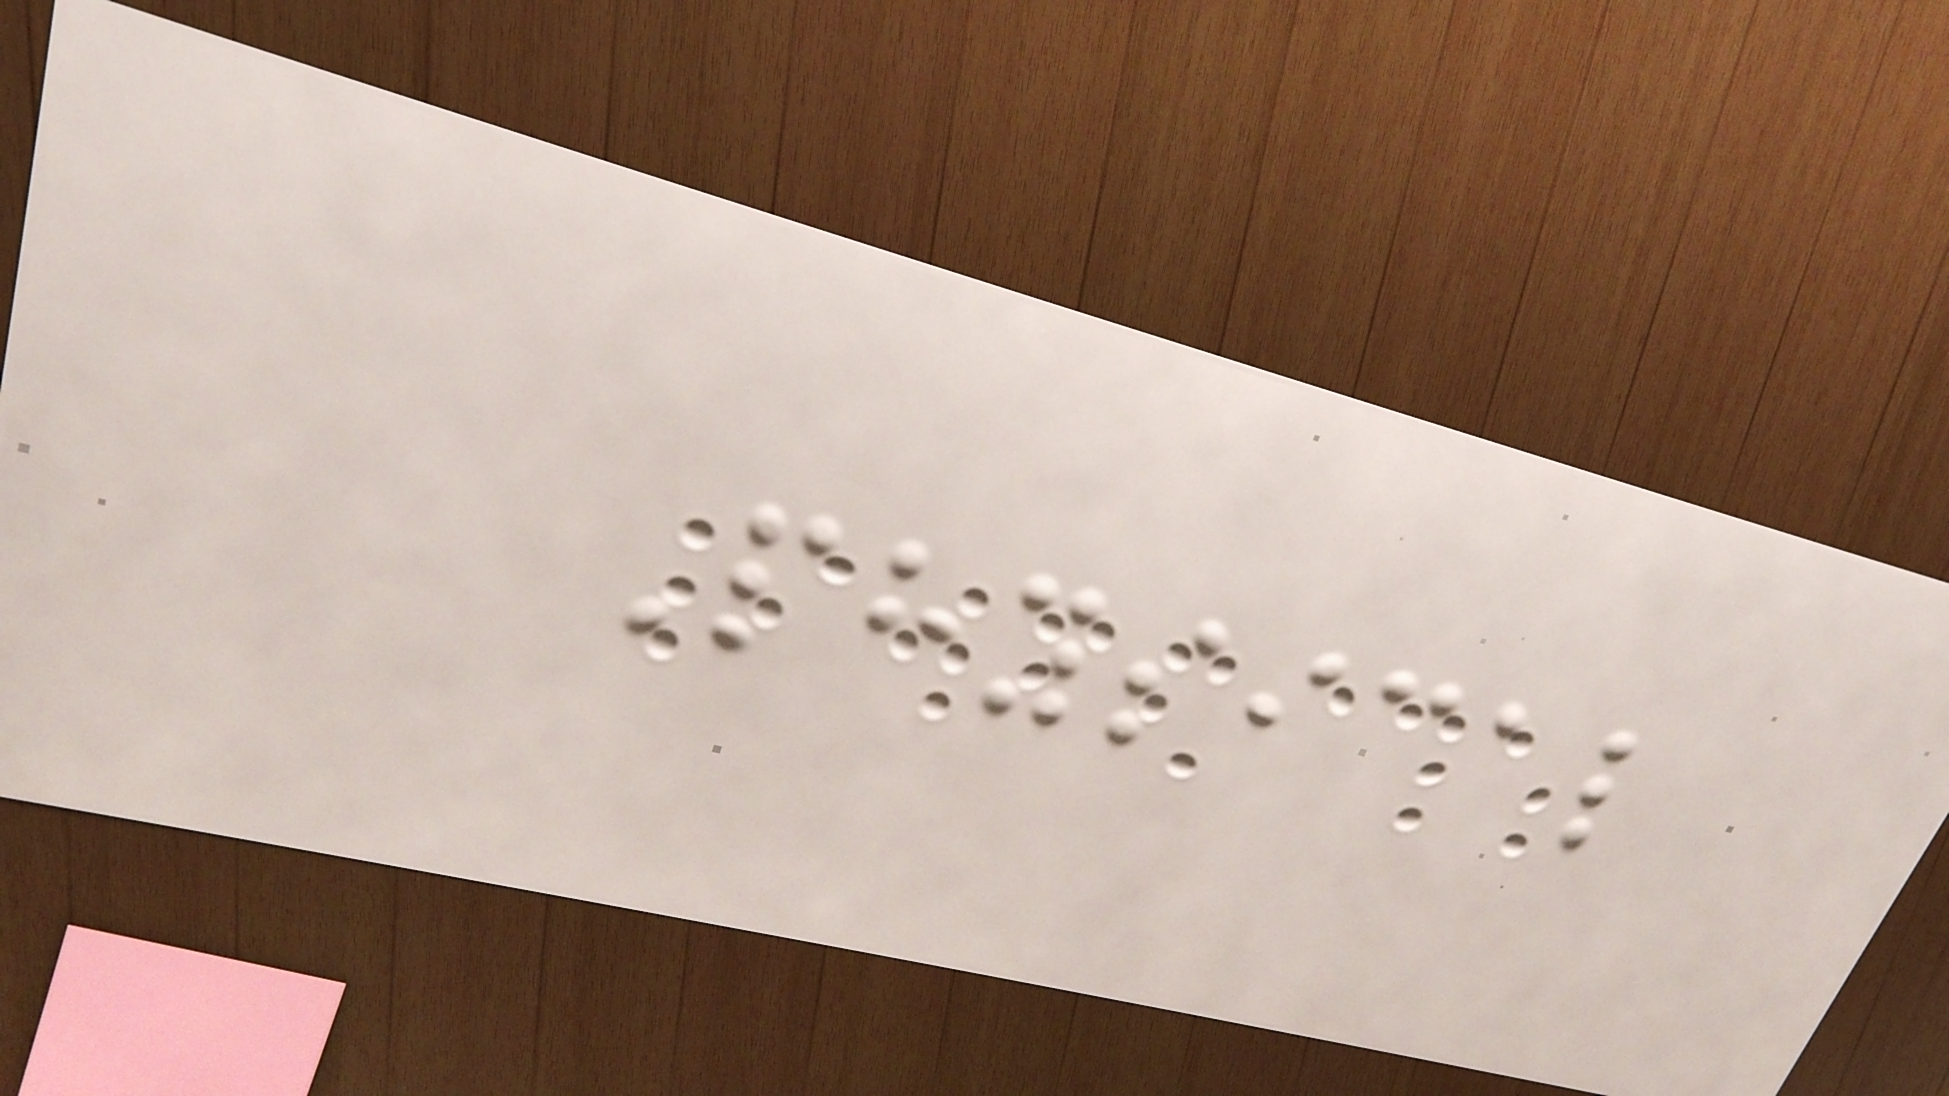Physical
